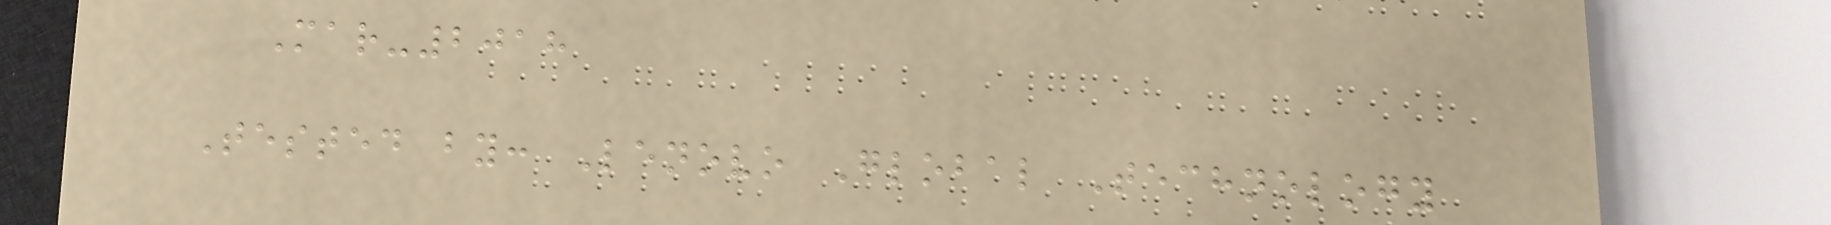Mar-2018
Tested by: Lenovo Global Technology
